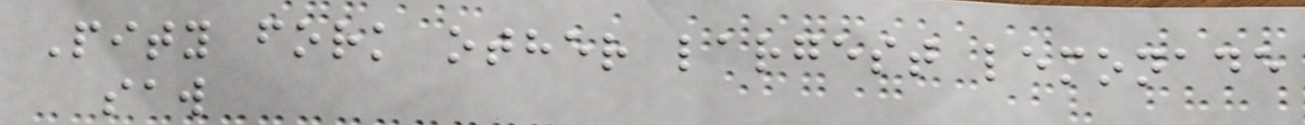Pity fork other largest lemonade
saw
